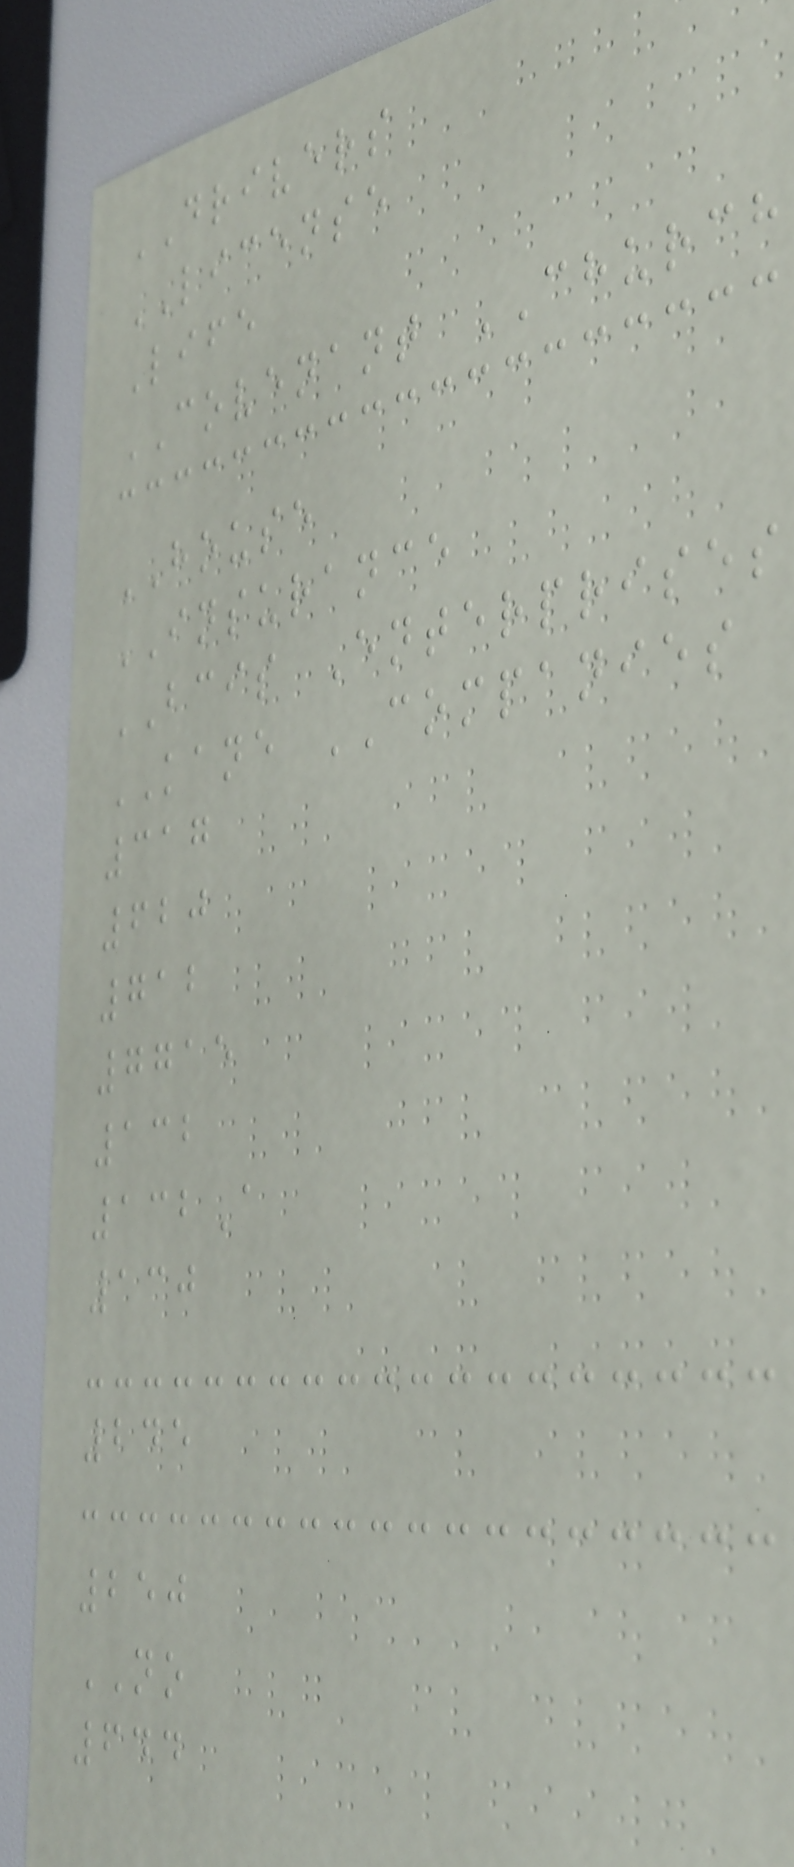DRIVERS
LICENSE
Life
COVENANT CHURCH
HOUSE
INSURANCE
BCIS Enterprises
KANE COMPANIES
317
620
712
7715
132
132A
130
245
250
NO
644
